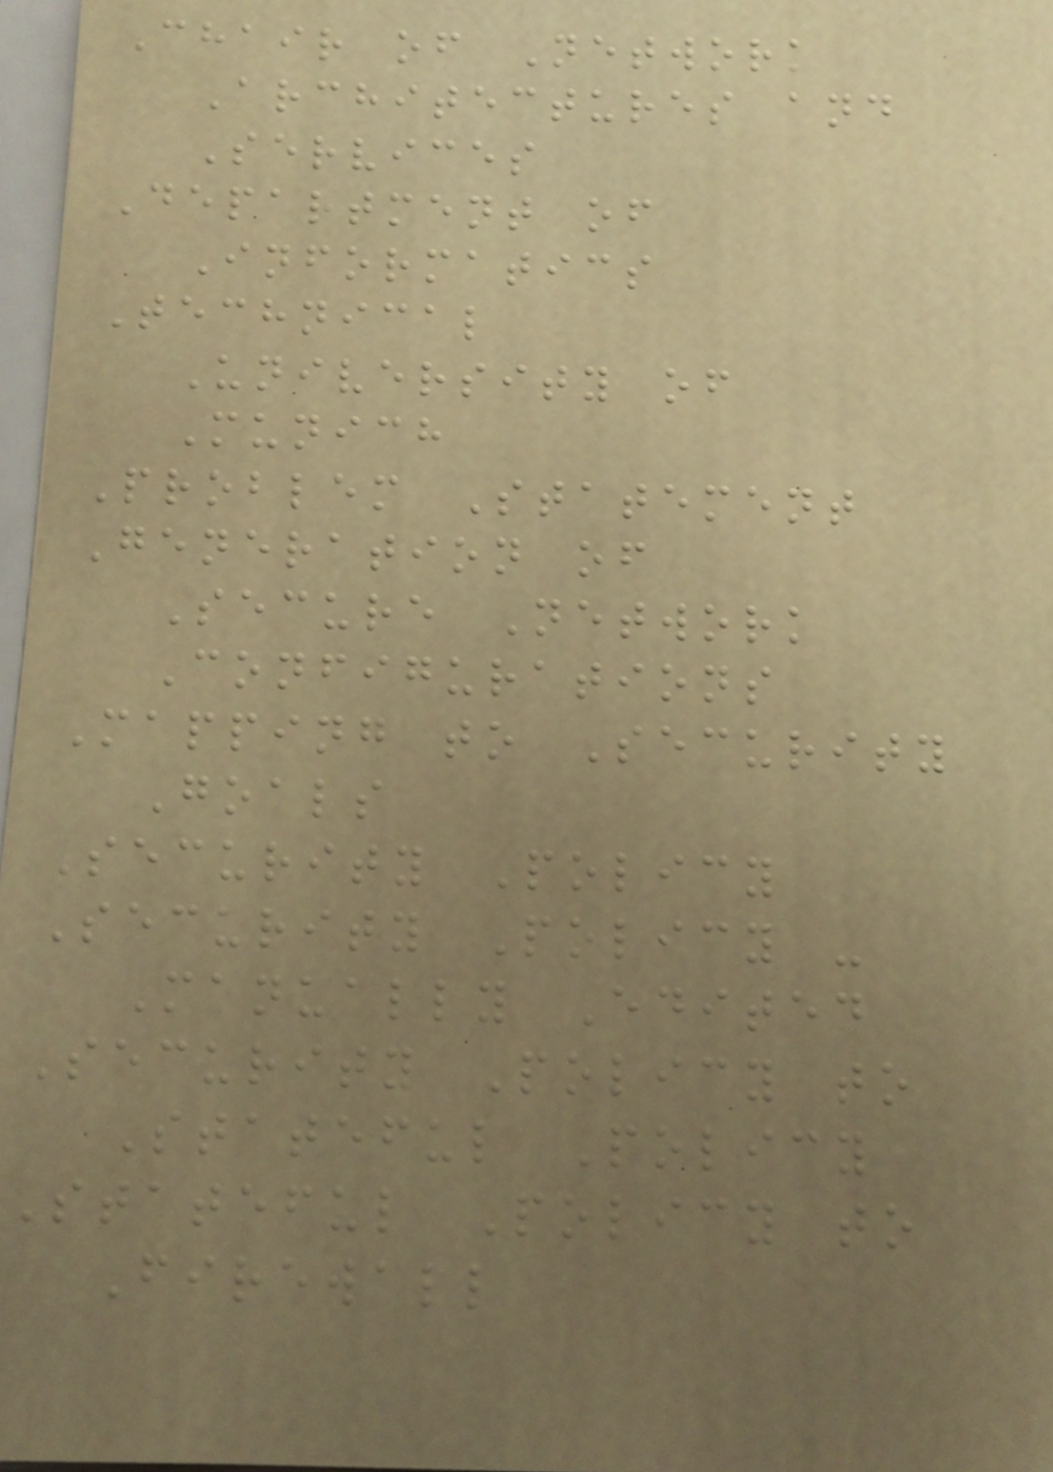Chair of Network
Architectures and
Services
Department of
Informatics
Technical
University of
Munich
Problem Statement
Generation of
Secure Network
Configurations
Mapping to Security
Goals
Security Policy
Security Policy -
Manually Edited
Security Policy to
Stateful Policy
Stateful Policy to
Firewall
